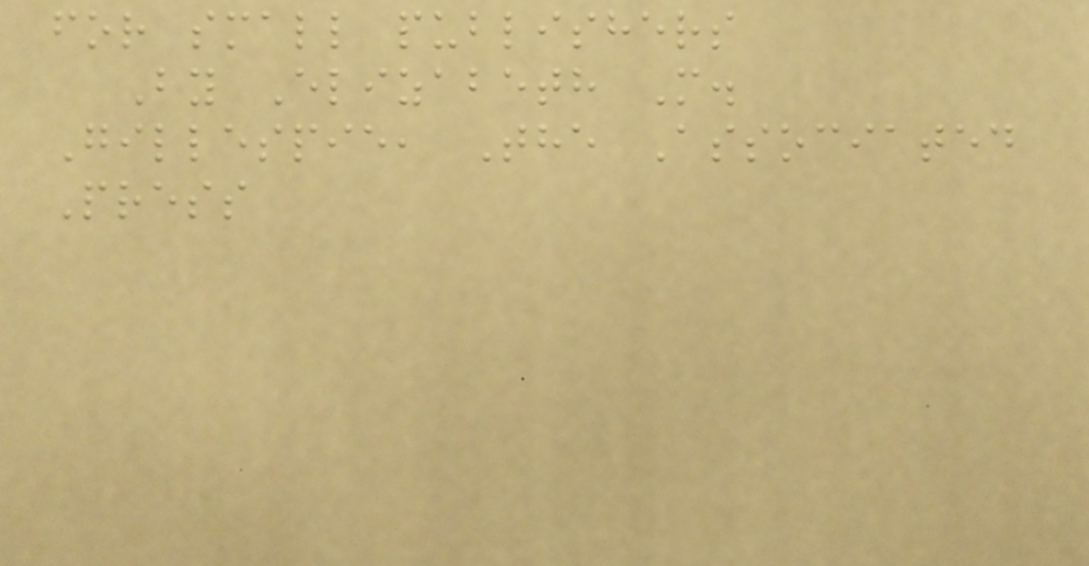for small publishers
By Elizabeth M.
Gillespie, The Associated
Press
